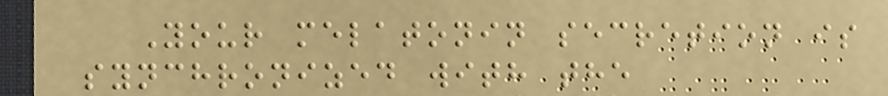Your melatonin secretion is
synchronized with the
